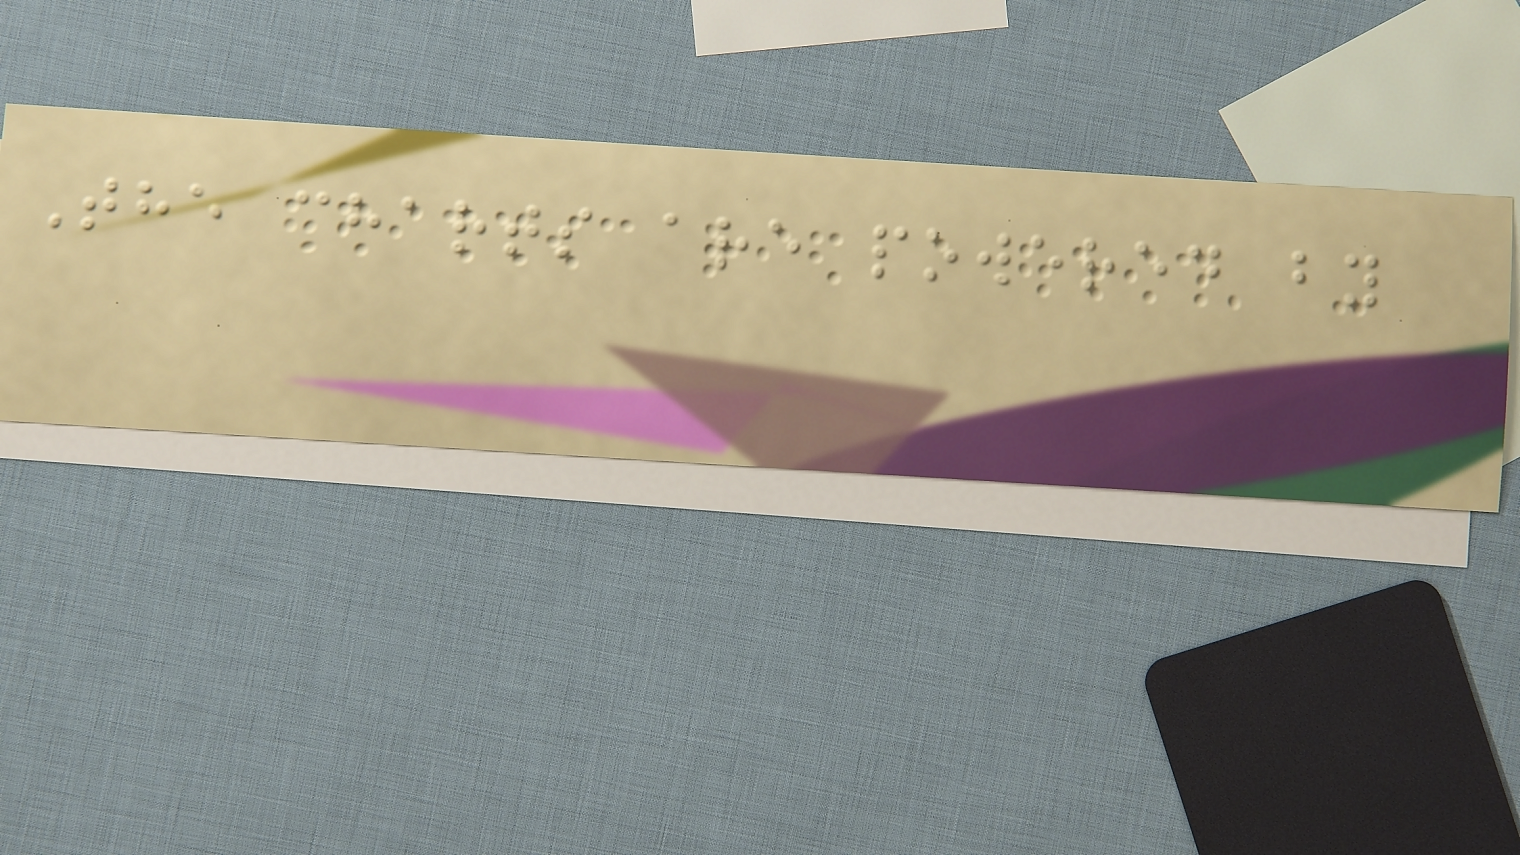The charts are powered by
